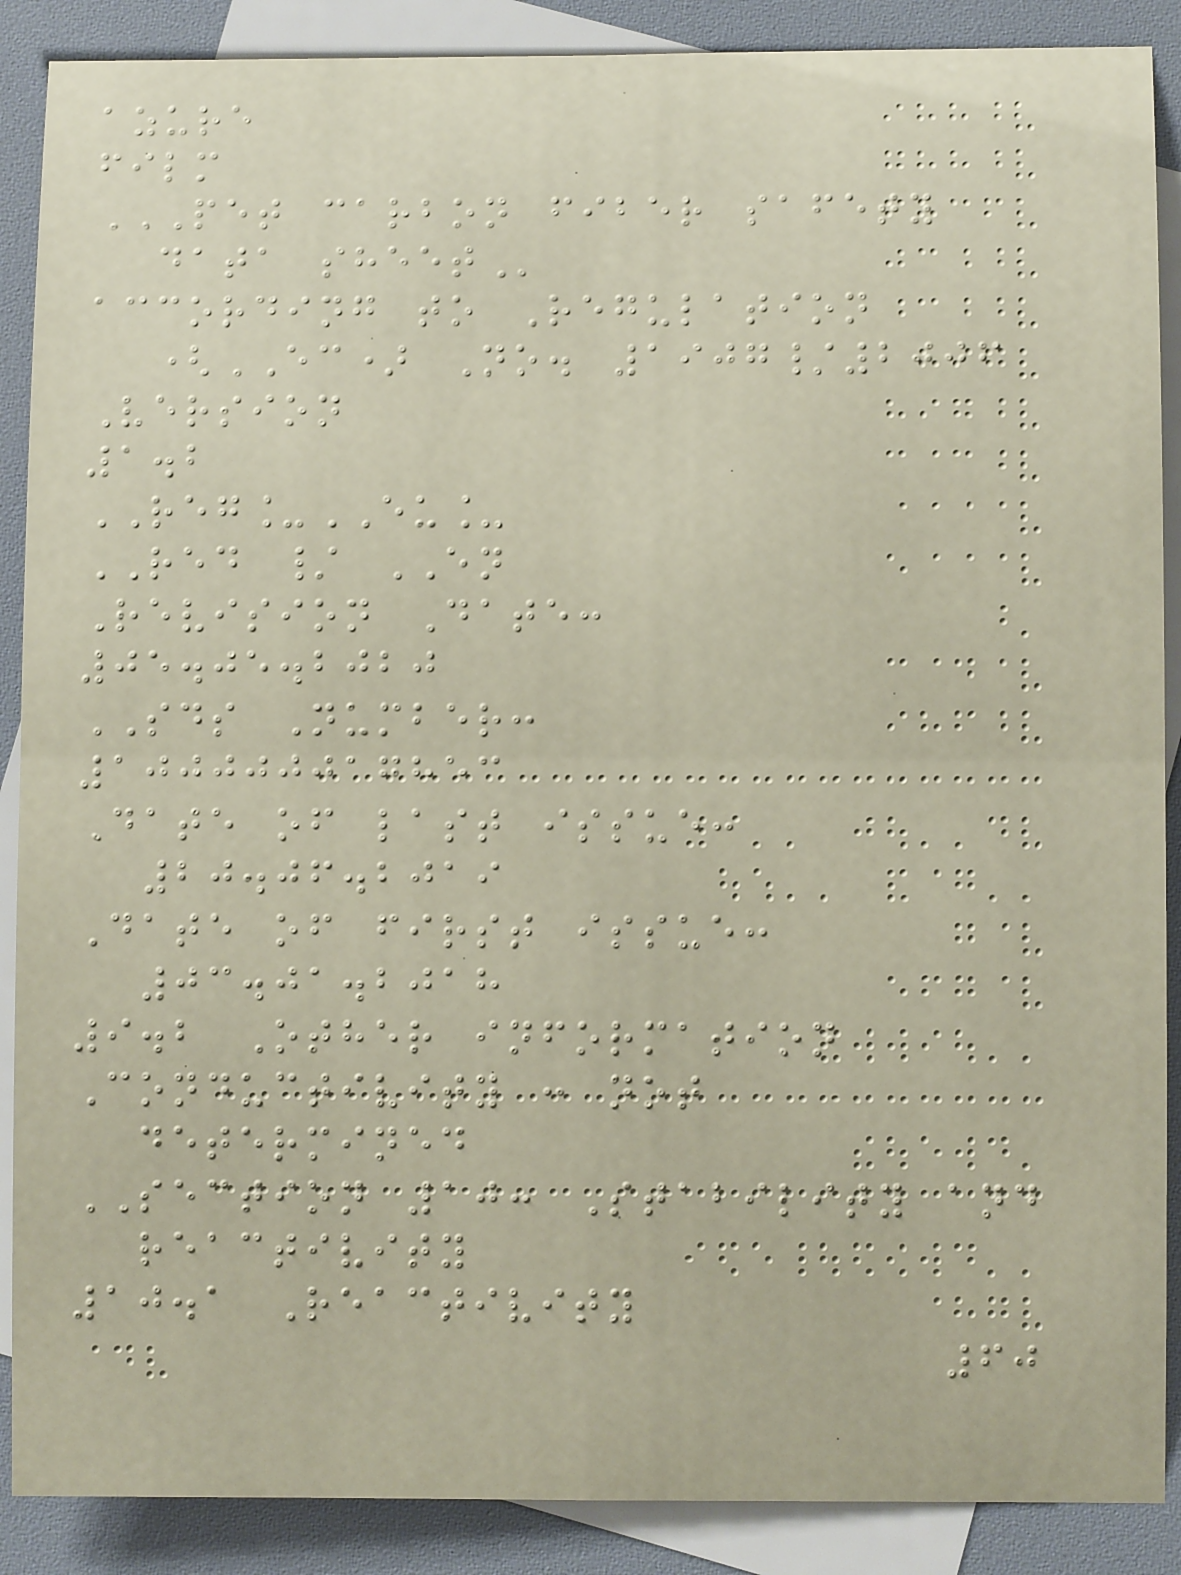azure
film
PET CARBON FIBER SAFETY
DATA SHEET
according to Regulation
(EC) No. 1907/2006
Version
1.2
REG_EU_
RED / EN
Revision Date:
05.05.2020
SDS Number:
100000017853
Date of last issue:
20.06.2019
Date of first issue:
03.01.2018
9.2 Other information
Conductivity : not
determined
SECTION 10: Stability and
reactivity
10.1 Reactivity
60
